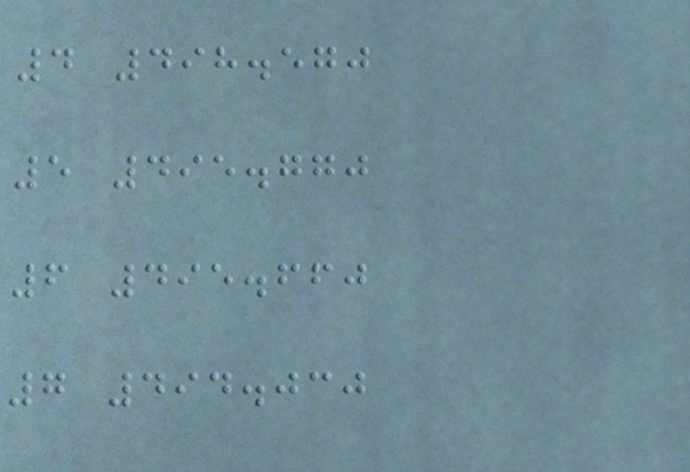4 498.570
5 495.770
6 495.660
7 494.030
